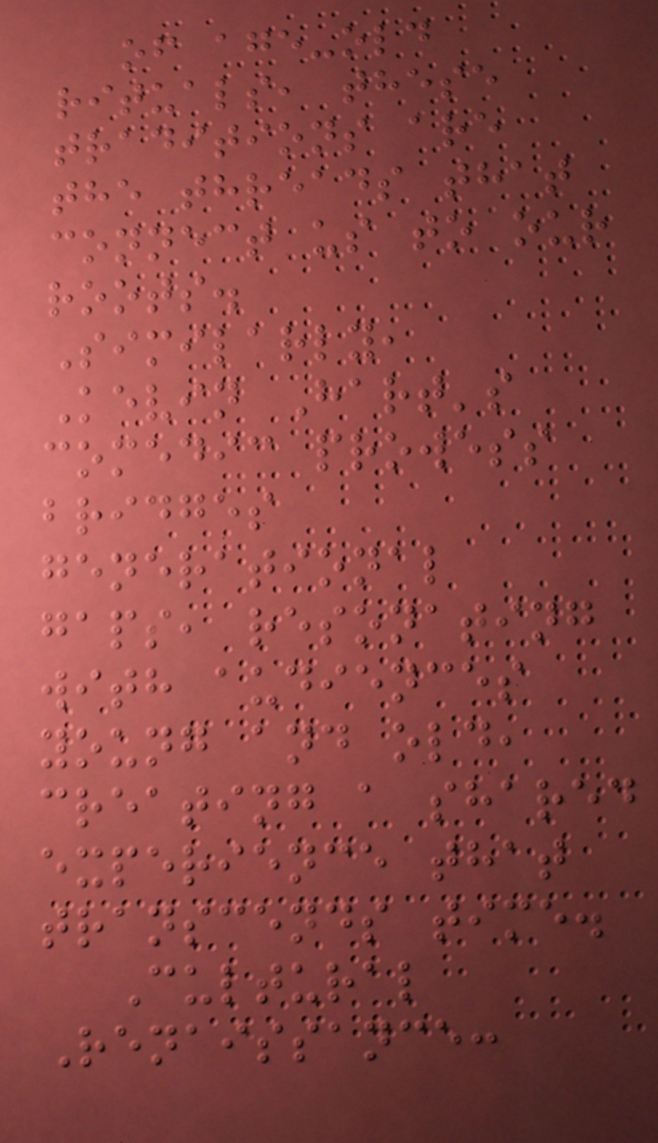of age-old
rituals, these
traditions are
the threads that
connect us to our
roots.
Similarly,
Kevin Hart's
comedic prowess
bridges
generational
gaps, resonating
with audiences
young and old,
creating a shared
experience that
transcends time.
Cultural
Renaissance:
